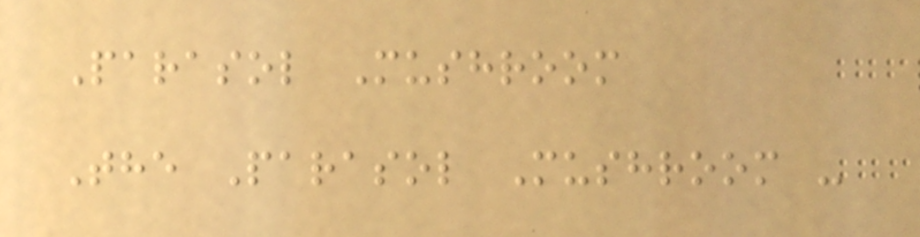Parasol Mushroom
The Parasol Mushroom -
